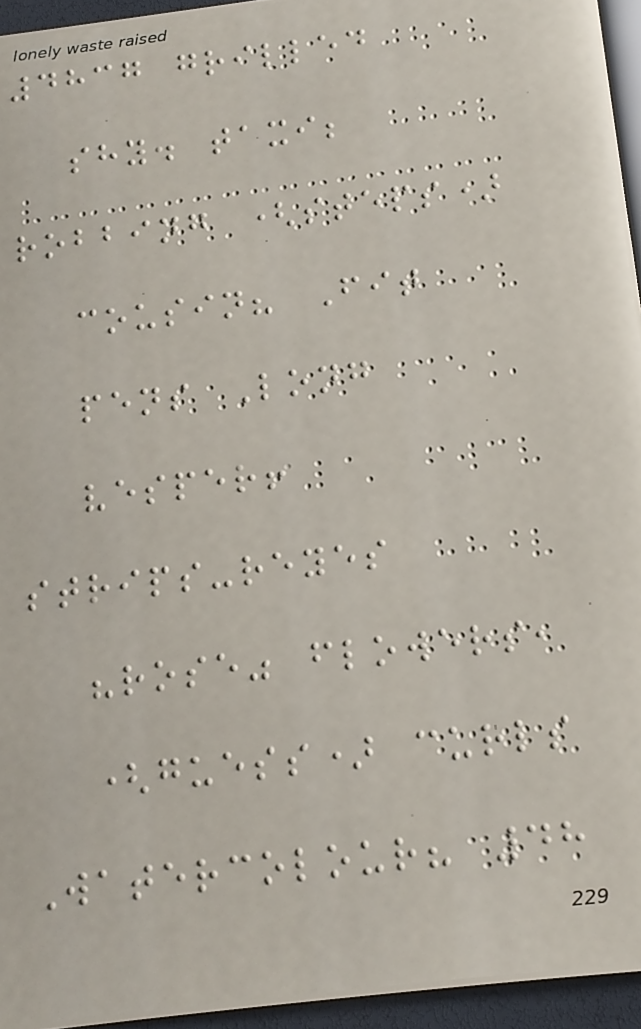4837 grilled
shy. taxi;
robbing (steps)
cousin? Fit
pens Long
vesper!
strips-reyes
"rose" flowers,
(guess) curls
Watercolour? 48
